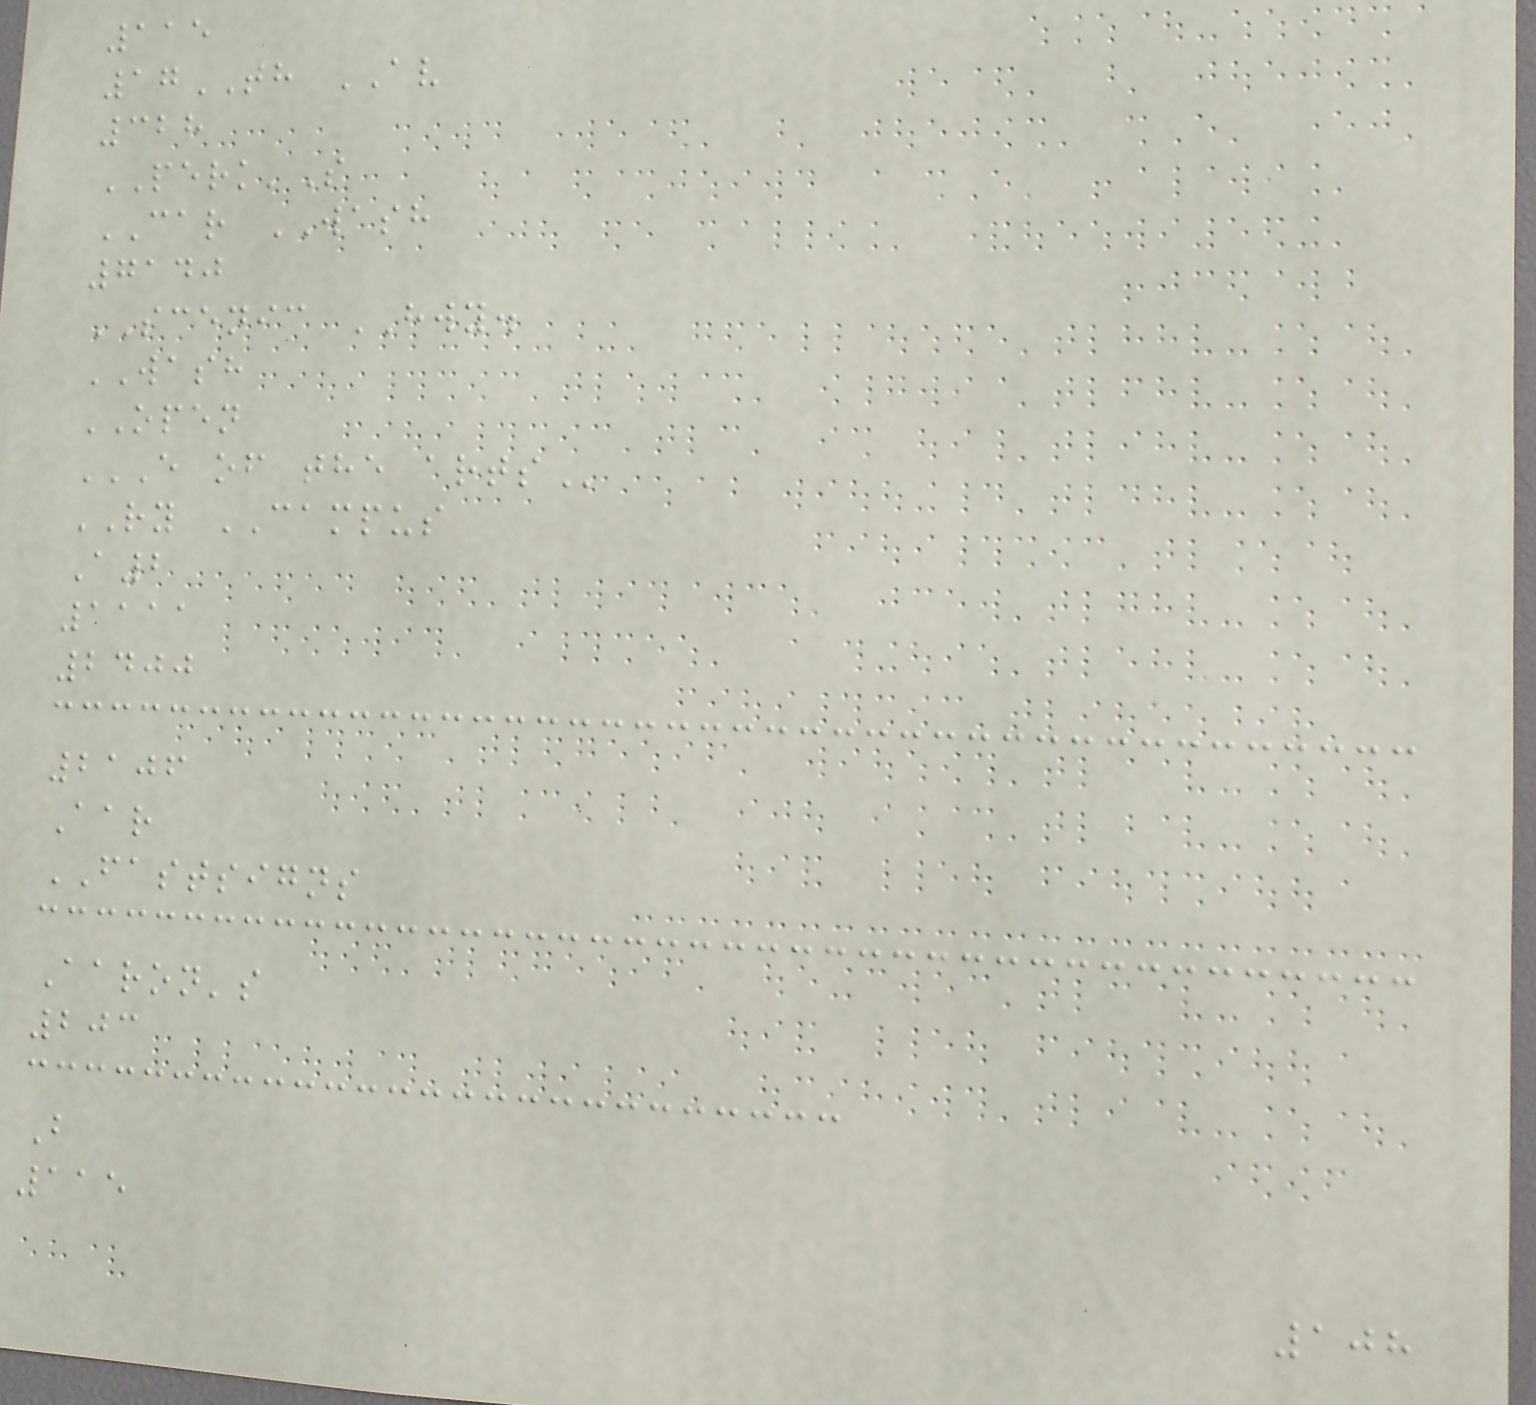115
17TH AV
328
PERK'S
CAR WASH
7140
SCENIC HWY.
WASH
OPEN
E OF THE ARTS
RY CAMPUS
A2
1111
2400
2106
Aar
FASTSIGNS
Aaron's
203
B
115
108
